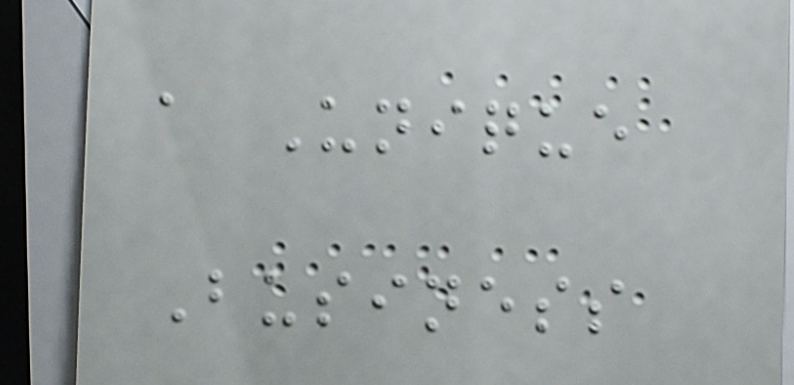a Unique
Business
